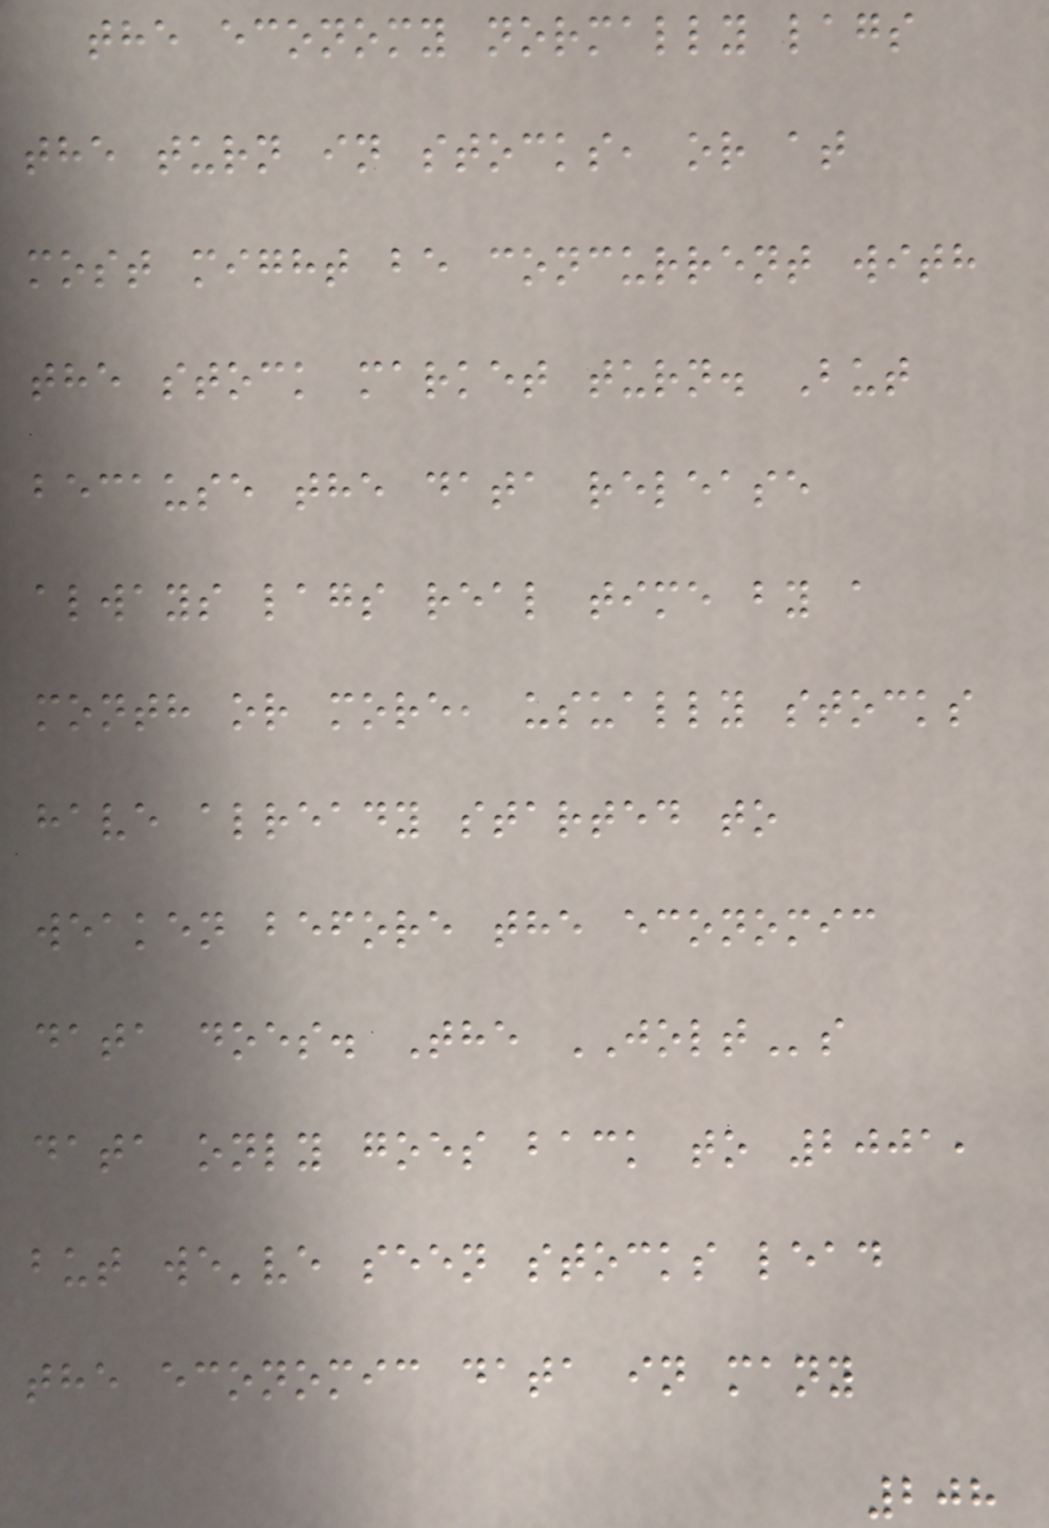the economy normally lags
the turn in stocks, or at
most might be concurrent with
the stock market turn. But
because the data release
always lags real time by a
month or more, usually stocks
have already started to
weaken before the economic
data does. The JOLTs
data only goes back to 2001,
but we've seen stocks lead
the economic data in many
208
